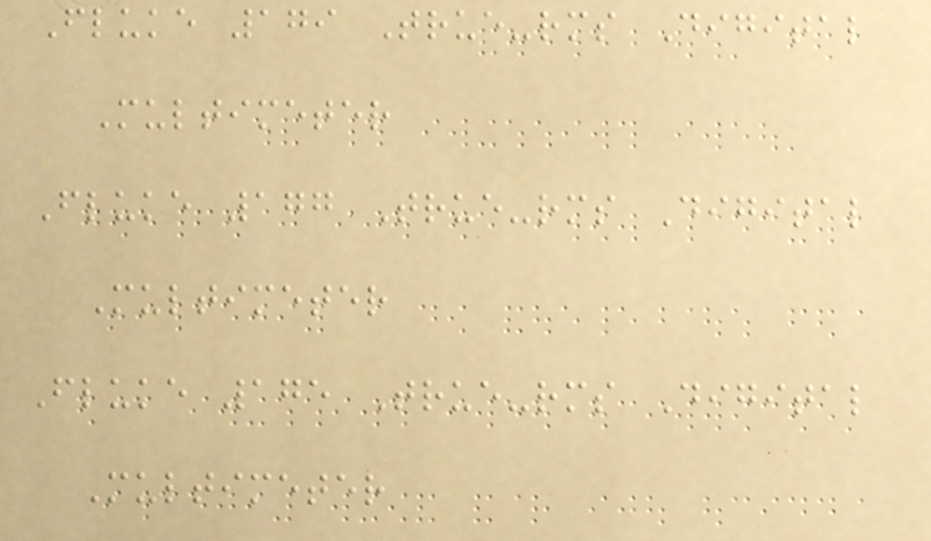Fluke 179 True-rms Digital
Multimeter
Fluke 177 True-rms Digital
Multimeter
Fluke 175 True-rms Digital
Multimeter
